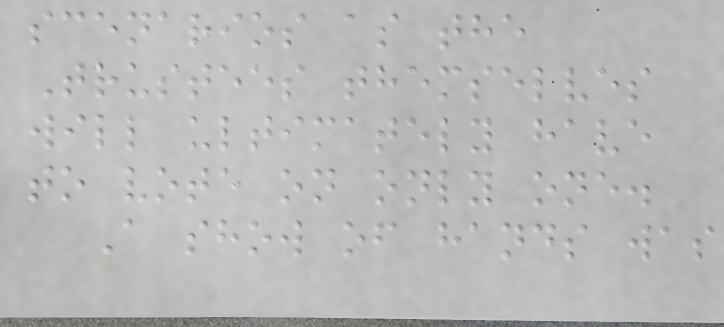scenarios as the
Trustees themselves
will ultimately have
to vote on only one.
A show of hands was
